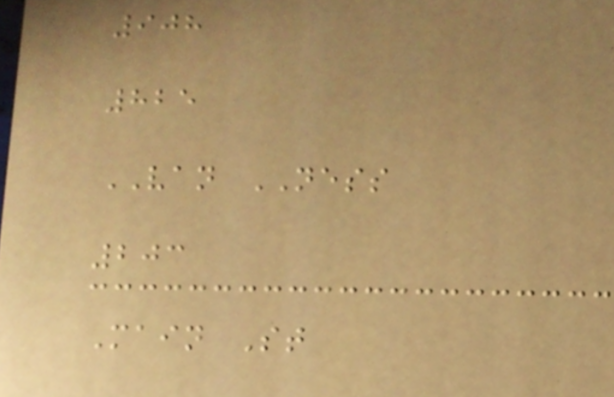908
825
VAN NESS
203
Main St
